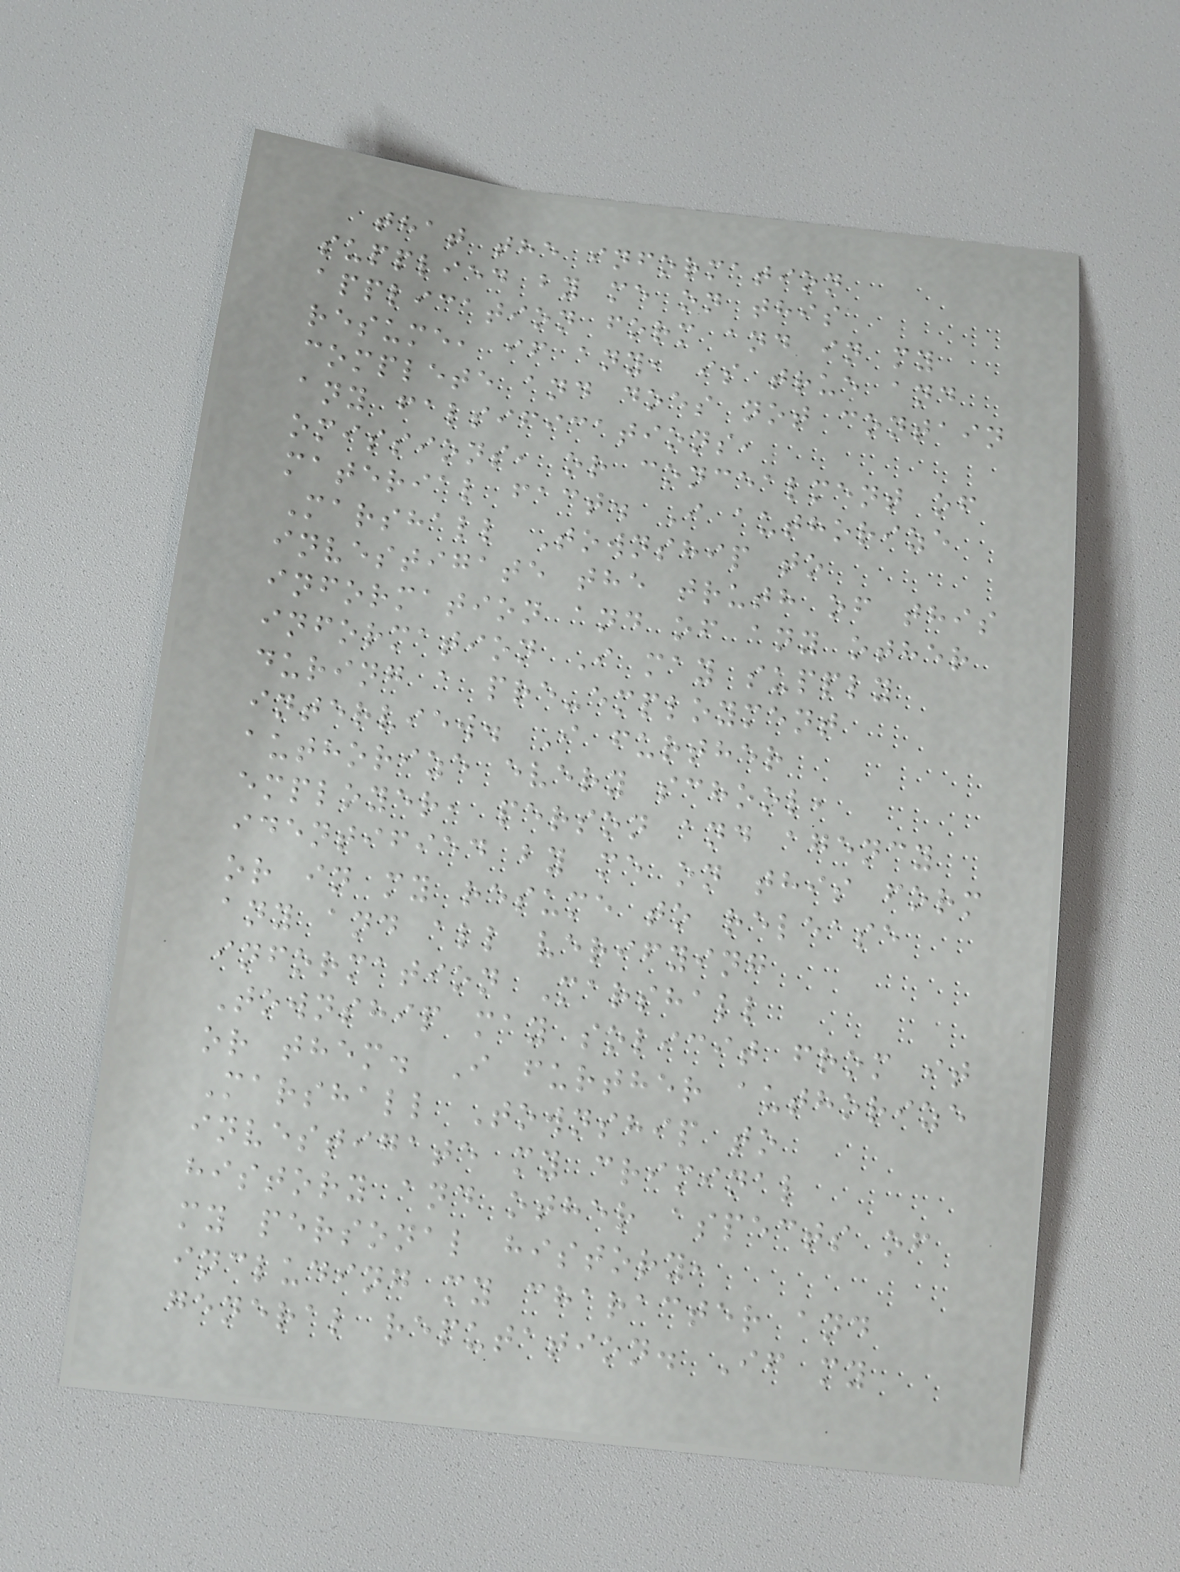that the information
supplied by me on this
application form and in my
resume, if any, is true and
complete and does not contain
any falsifications,
omissions, or concealment of
material fact. I authorize
Marshall Township to
investigate the truth of this
information and of any other
information I may supply
during a pre-employment
interview. I further
authorize every school,
employer, person and agency
identified by me on this form
or in my resume to release
any and all verifying
information Marshall
Township may solicit from it
or them. I further authorize
Marshall Township to
investigate my criminal
history and other aspects of
my personal history,
including my character and
general reputation. If my
